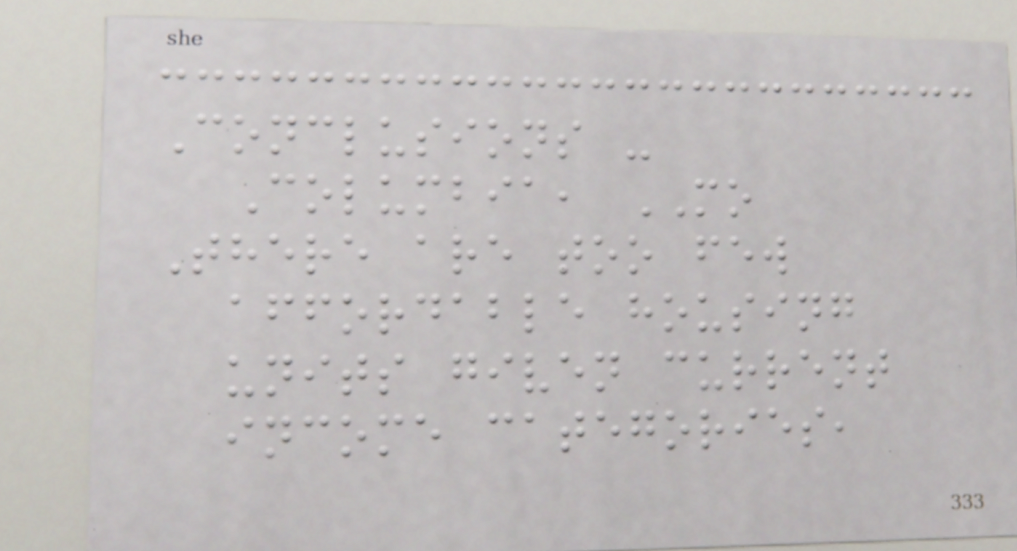Conclusions -
Columbia, MO
There are too few
affordable housing
units given current
income categories,
